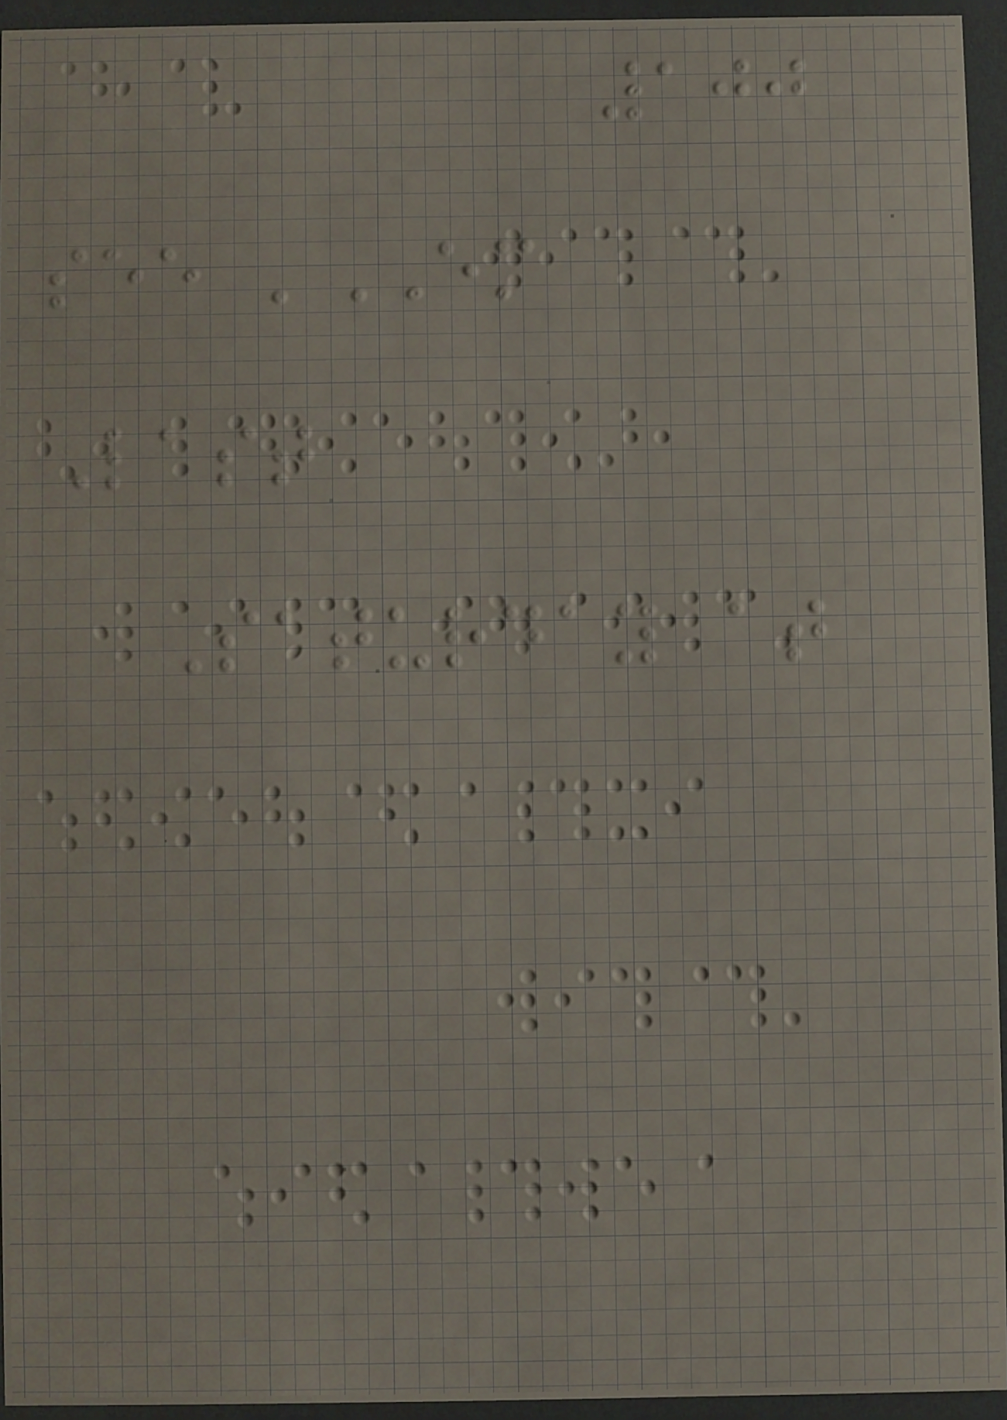100
see 'EM
Last
Saturday at
